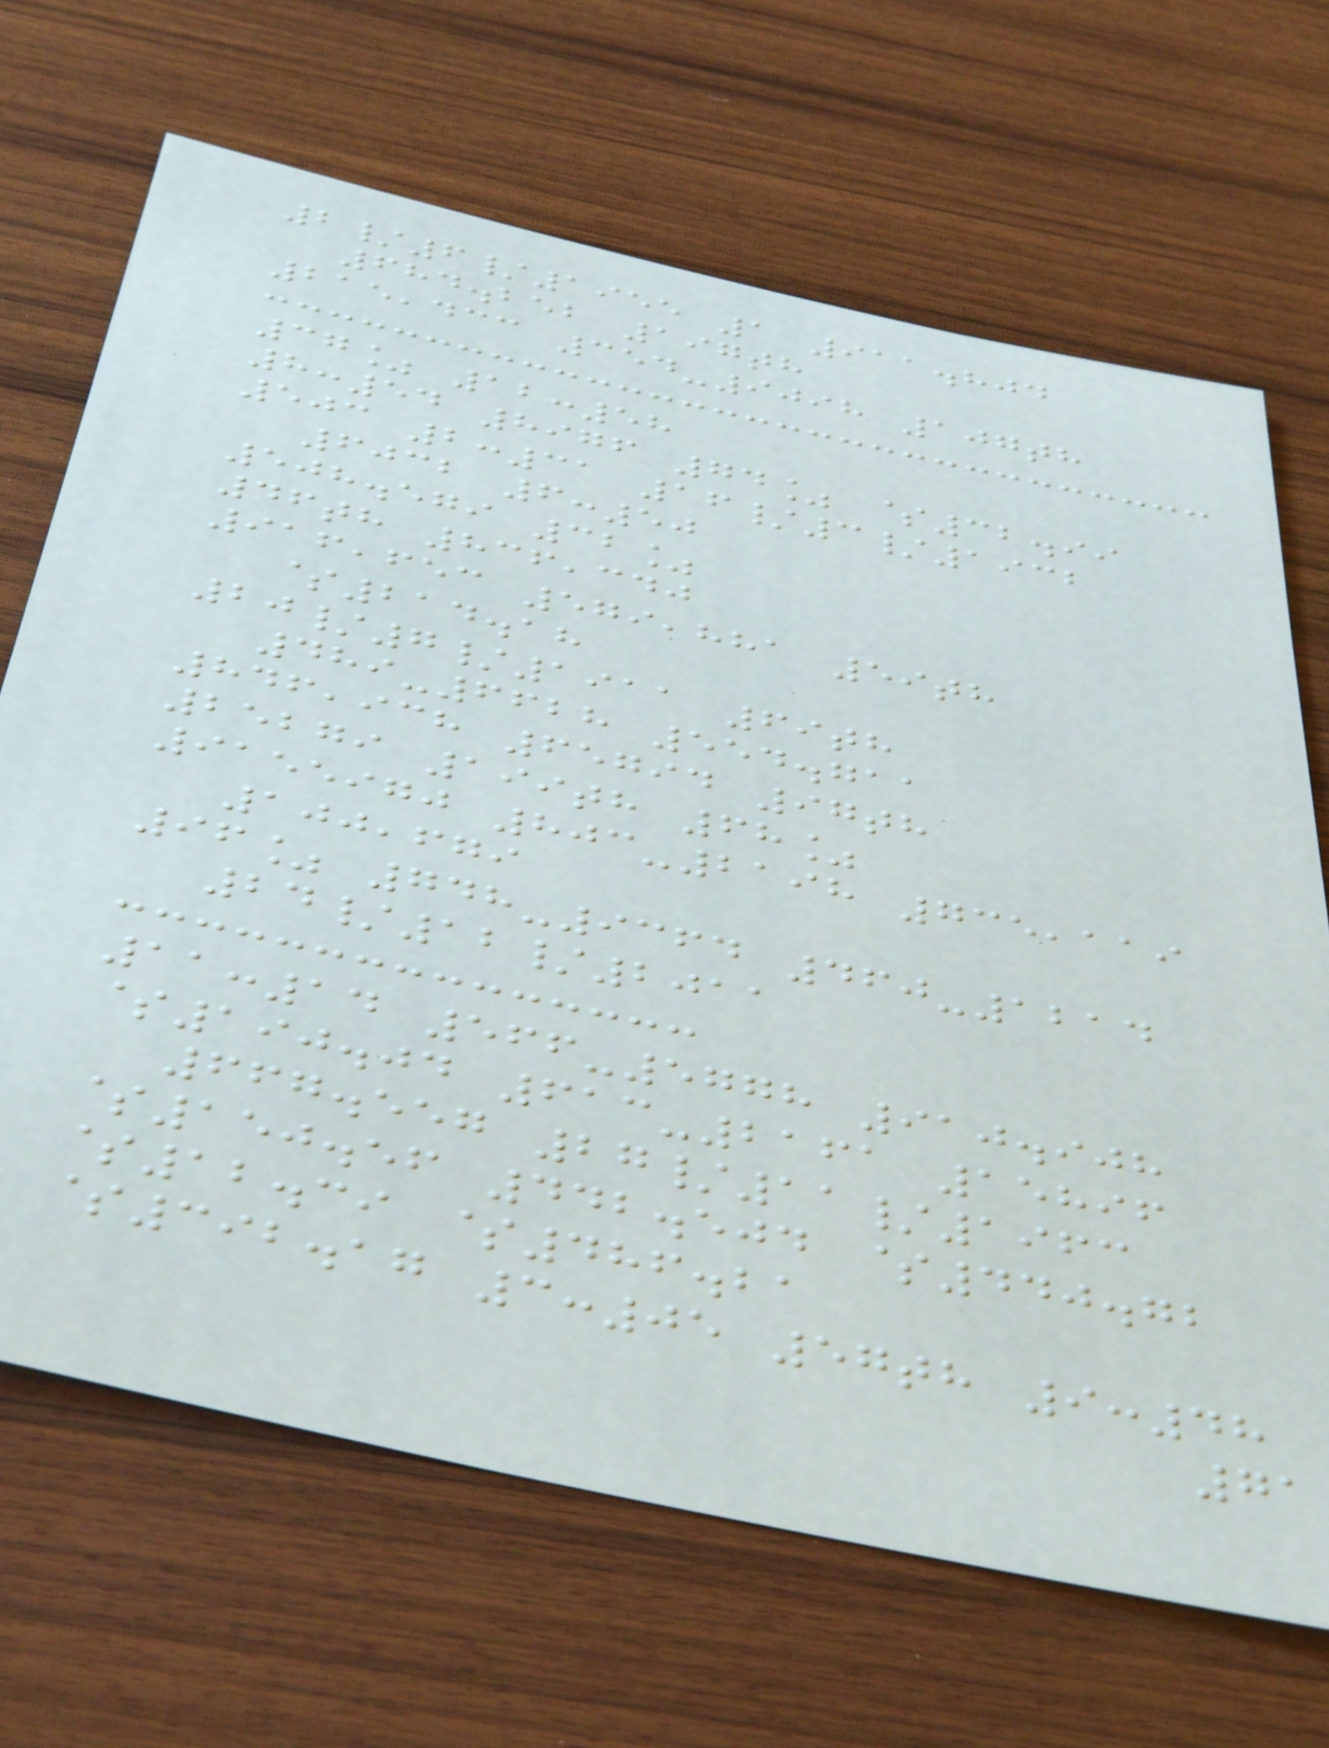2/6/1955 1 911.804
684.252 197th
215,433 354-9098 107th
37% 12:58
8:54 8976 74% $32.99
503 2:31 16/3/1932
6032 6:50
508.579 32%
46th 836,340
916,653 579,881 59th
$214.18
20/7/1911 69th
489-6628 554.711
846,938 65794 97th
25279 199th 68%
9155970 803-2198 735,119
100,679
96% 748-9364 460-1214
24/12/2011
11:14 566-5778 910.908
$190.04 613-2161 15896
667.557 27/11/1963
$150.56 442.504 $440.72
$12.39 $486.21
$392.17 3:05 57th 9:48
71
